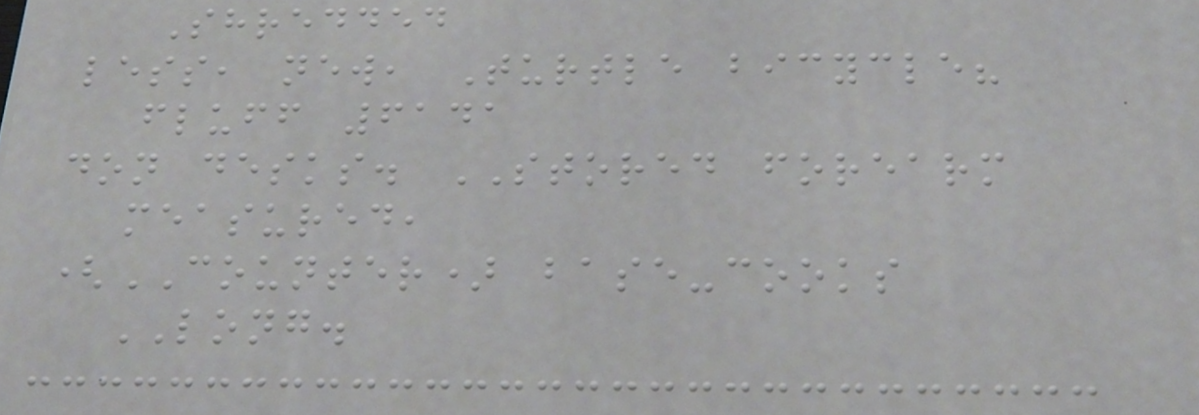Shredded
less, new, Turtle bicycle?
fluff 6141
don desks. STORED forearm
measured,
(COUNTER) base-cooks
LONG.
